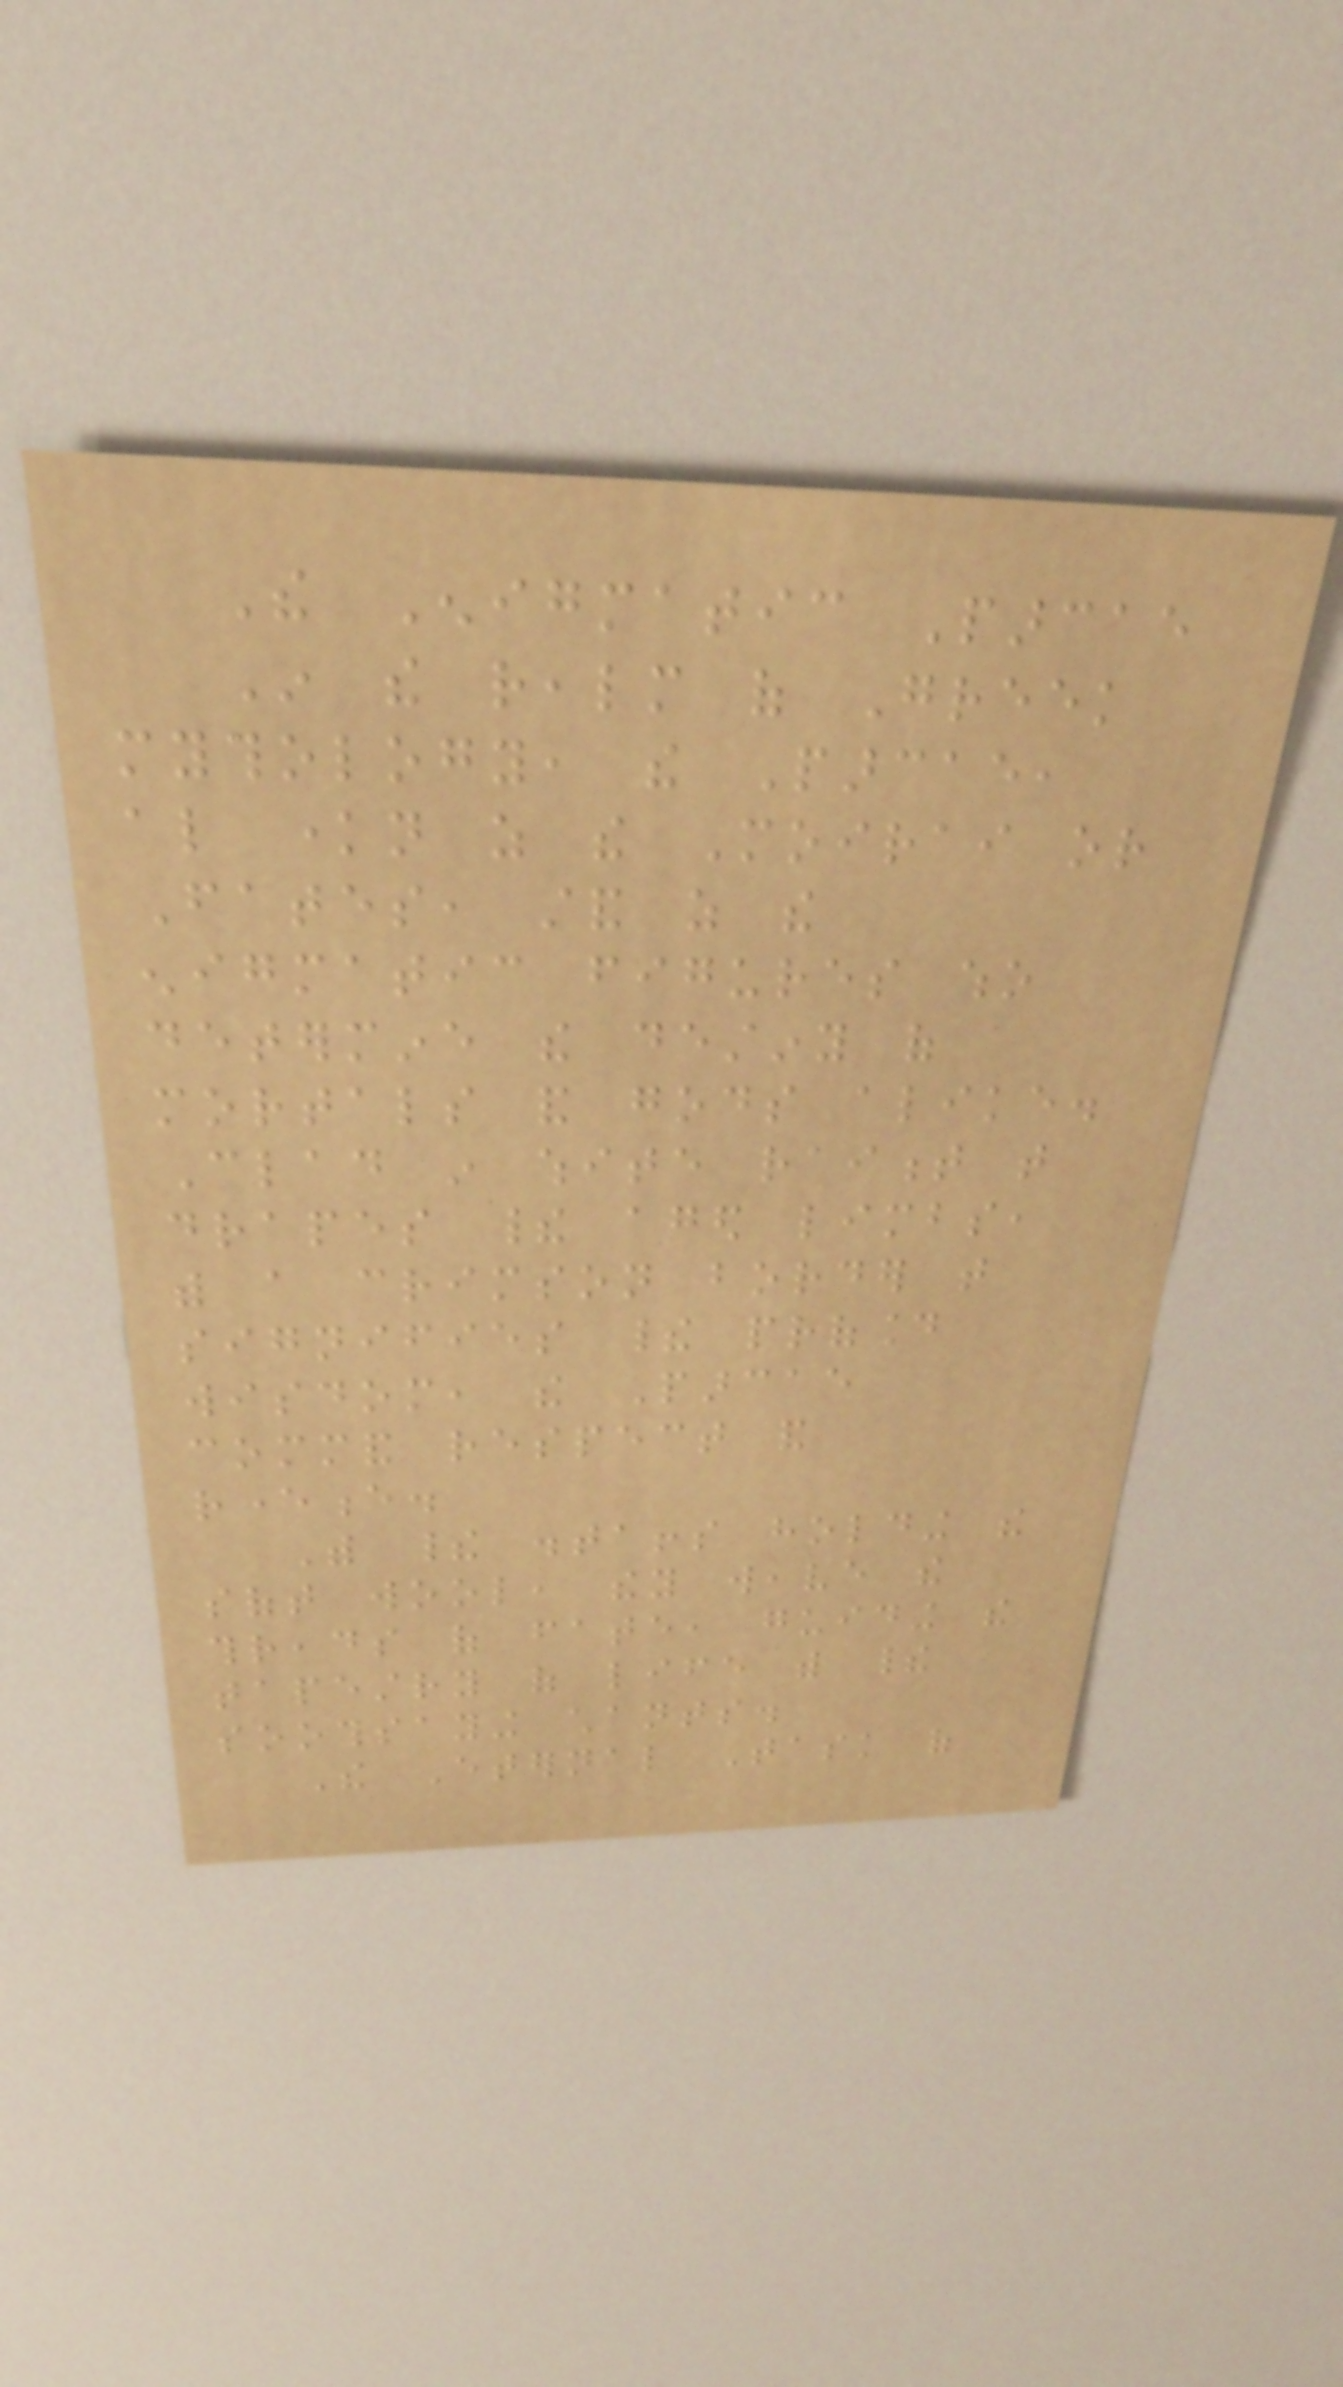The Enigmatic Parcae
In the realm of Greek
mythology, the Parcae,
also known as the Moirai or
Fates, stand as the
enigmatic figures who
determine the destiny of
mortals and gods alike.
Clad in white raiment that
drapes their aged limbs,
with a crimson border that
signifies their profound
wisdom, the Parcae
command respect and
reverence.
With their distaffs holding the
soft wool, they weave the
threads of fate, guiding the
tapestry of life with their
soothsaying chants.
The Eternal Task of
